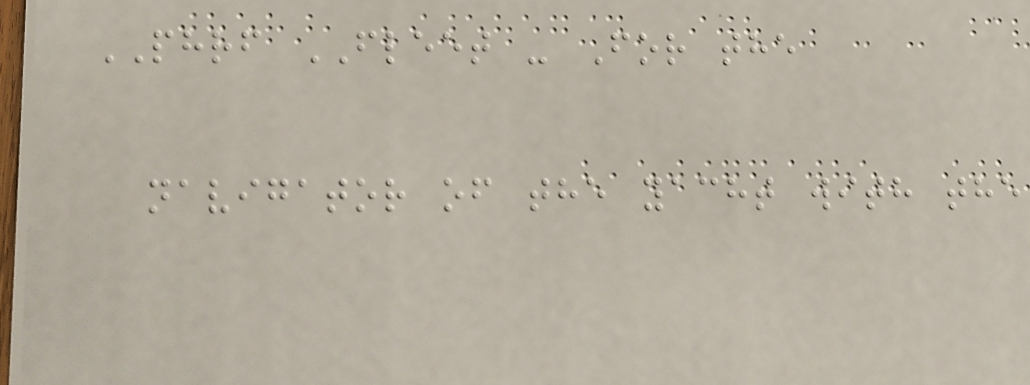PHRF FLEET - For the
navigator of the yacht with the
